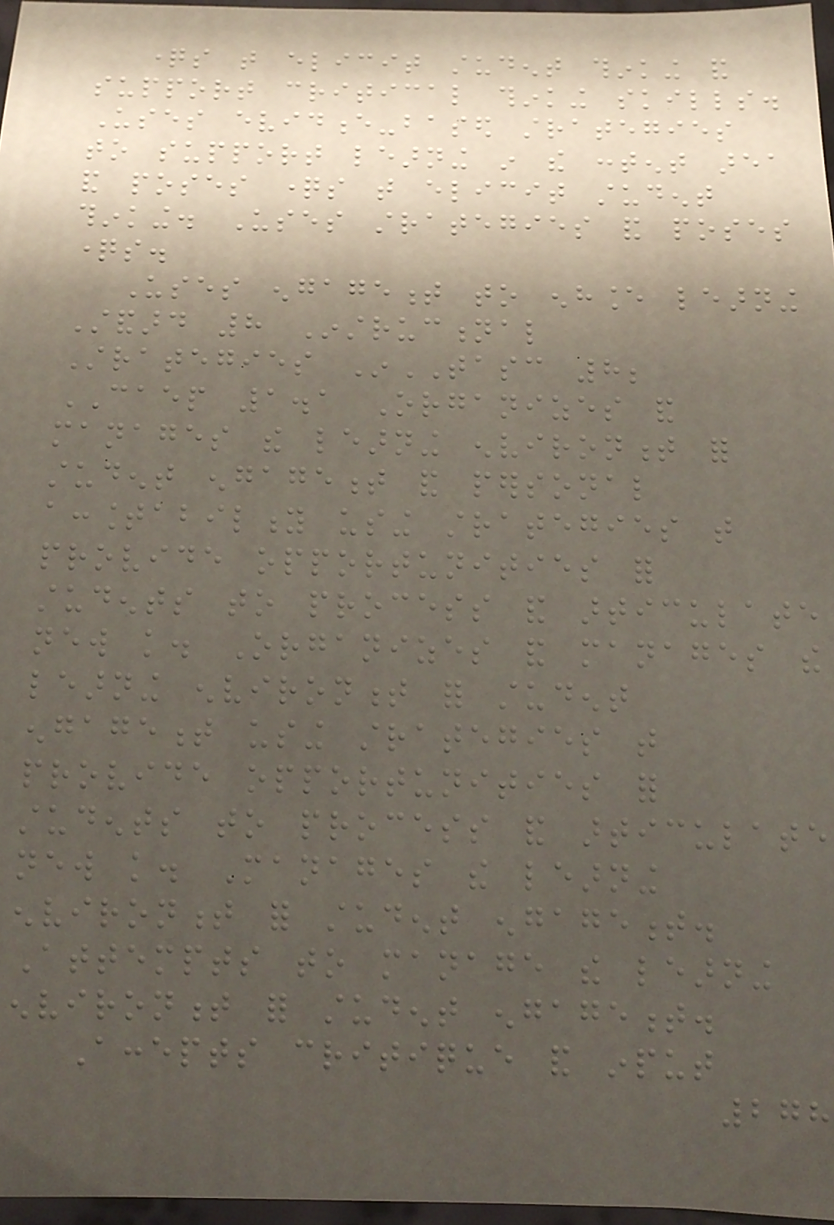questions that elicit student thinking and
support critical thinking skills.
Uses evidence-based strategies
to support learning in the content area
and poses questions that elicit student
thinking. Uses strategies and poses
questions.
Uses engagement to enhance learning
Standard 8 Instructional
Strategies InTASC 8;
CAEP 1.1 Organizes and
manages the learning environment for
student engagement and personal
accountability using strategies that
provide opportunities for
students to process and articulate
new knowledge. Organizes and manages the
learning environment for student
engagement using strategies that
provide opportunities for
students to process and articulate
new knowledge. Manages the learning
environment for student engagement.
Attempts to manage the learning
environment for student engagement.
Accepts critique and input
278
